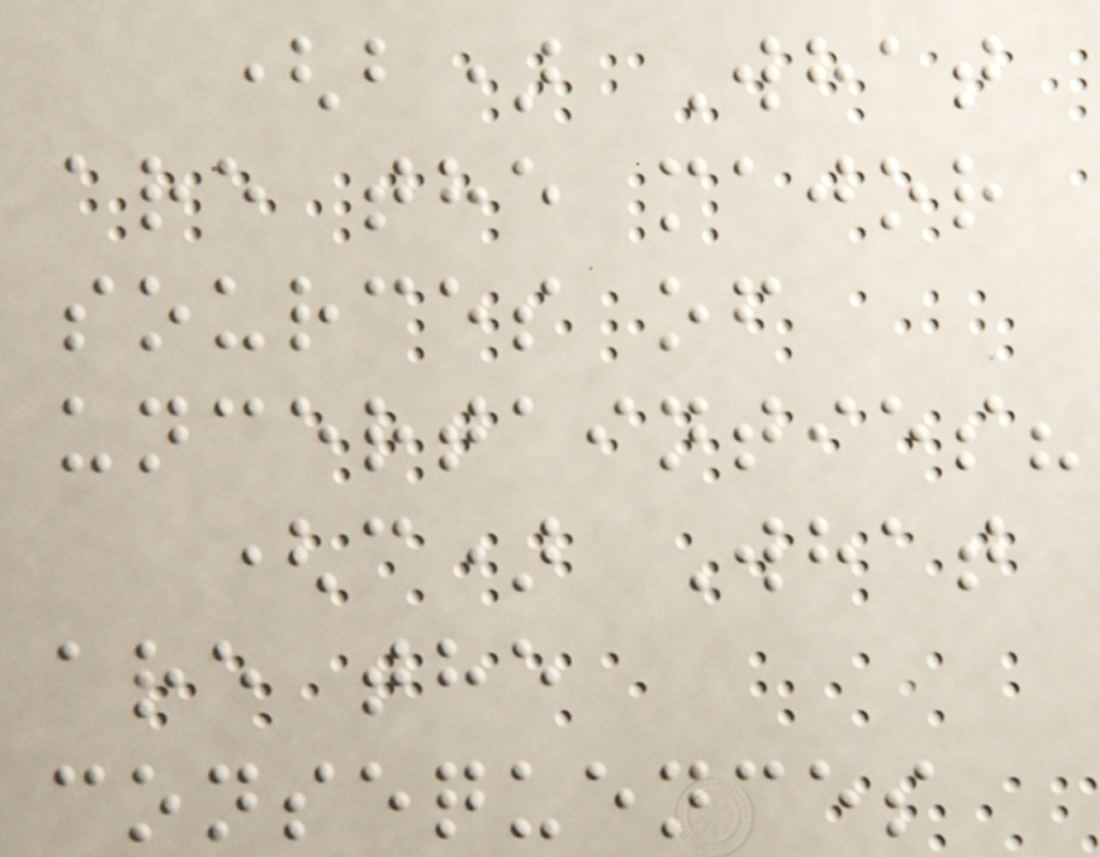(b) What
are the major
sources of
uncertainties?
(c) What
are the
consequences
